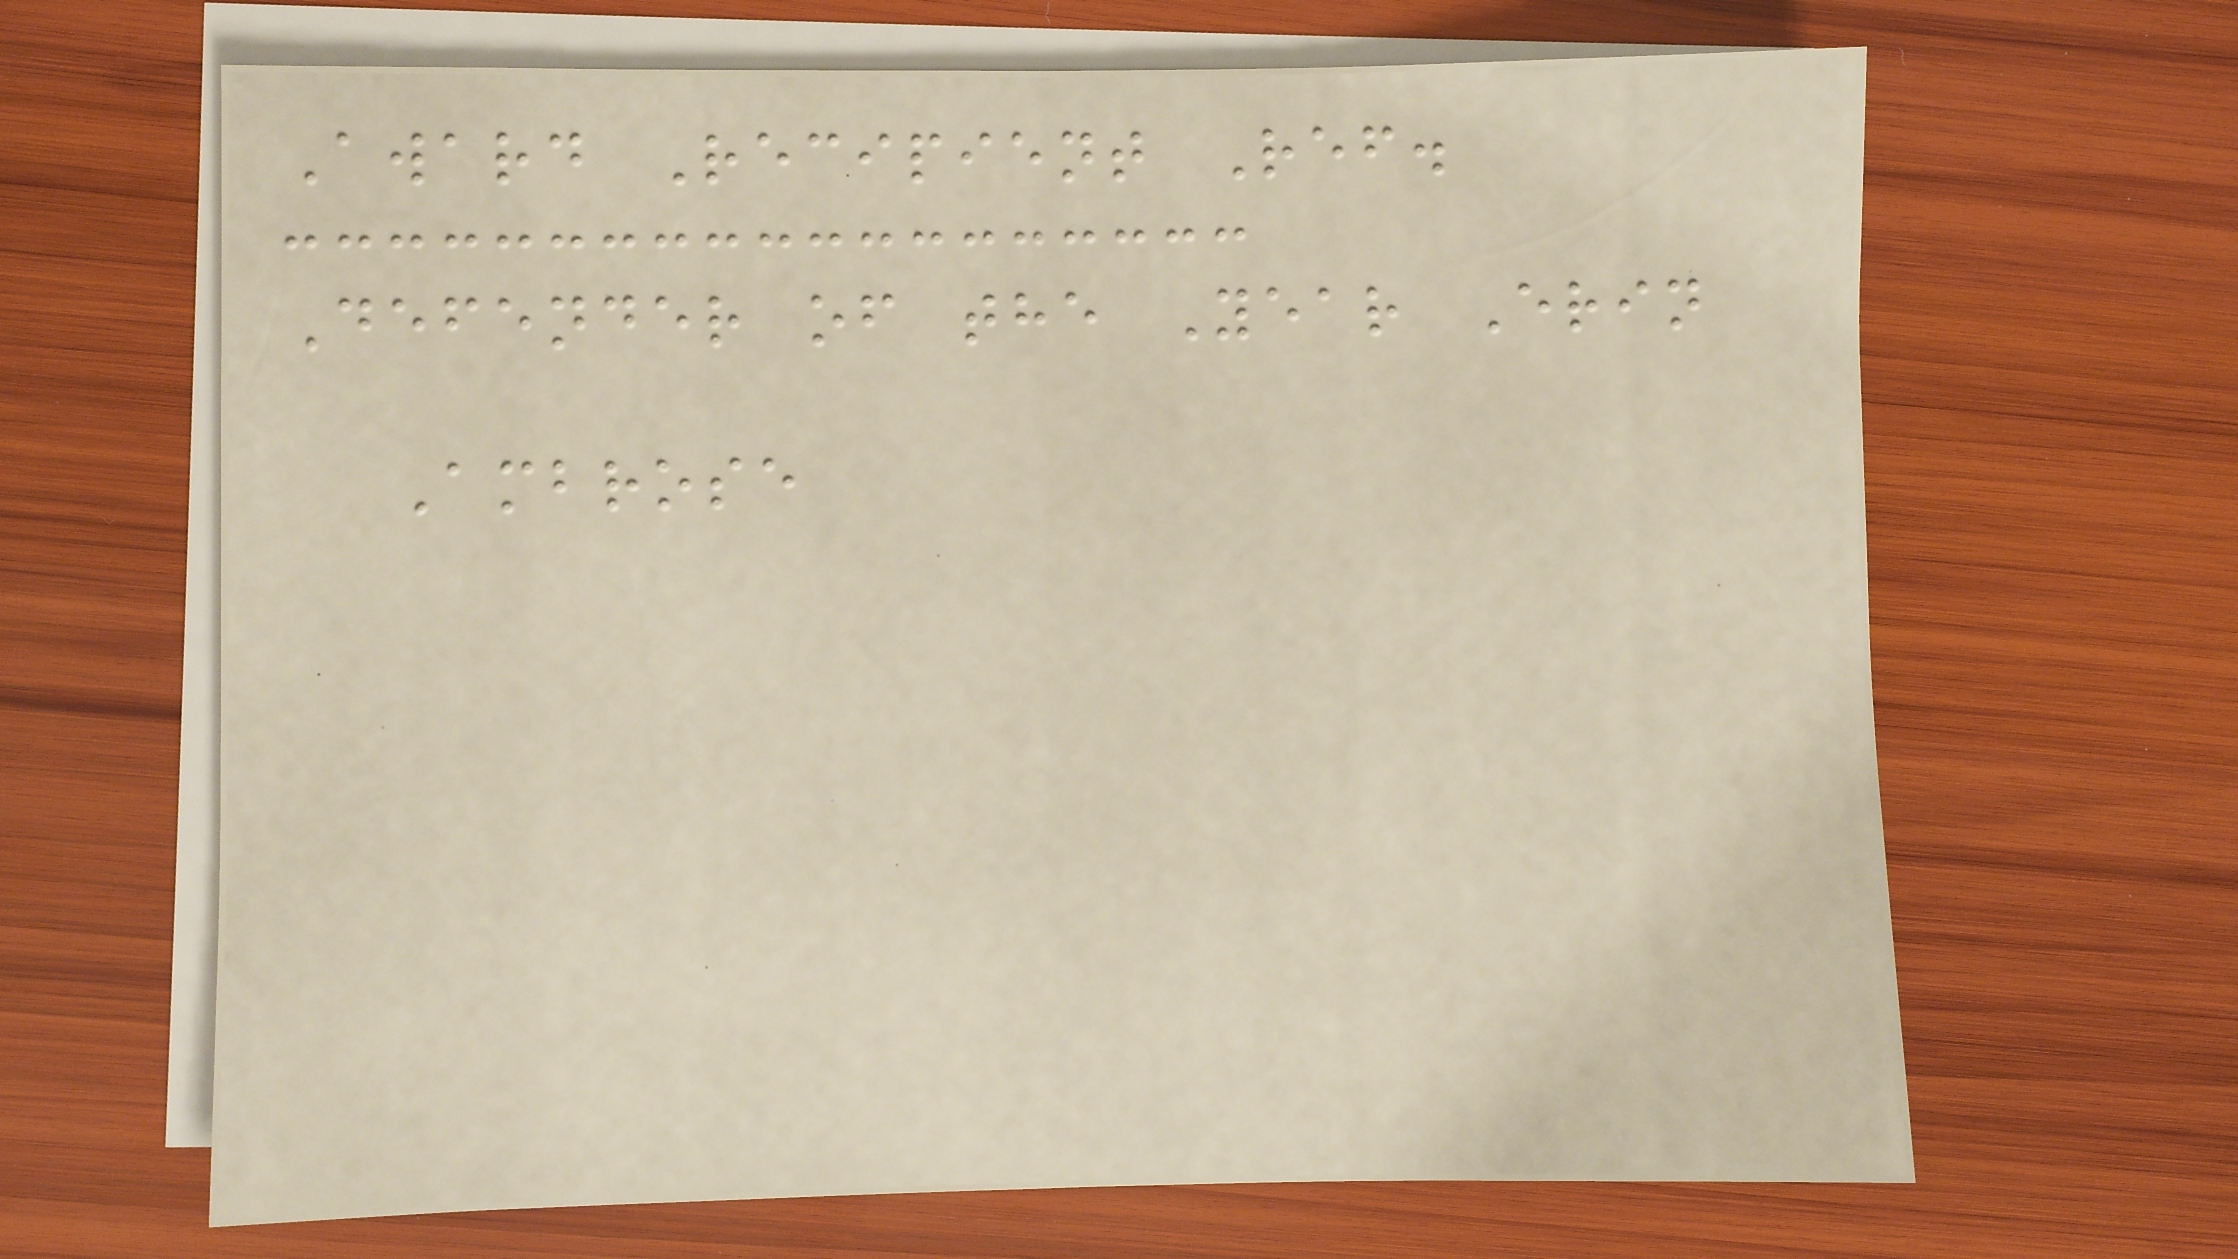Award Recipient Ref.
Defender of the Year Erin
Ambrose
